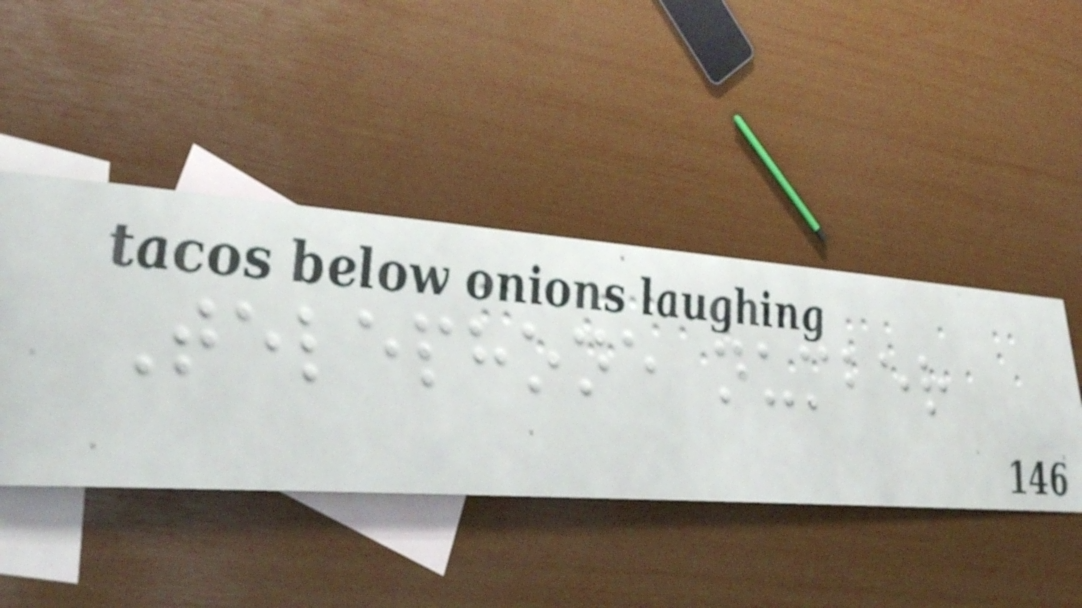Telephone number
